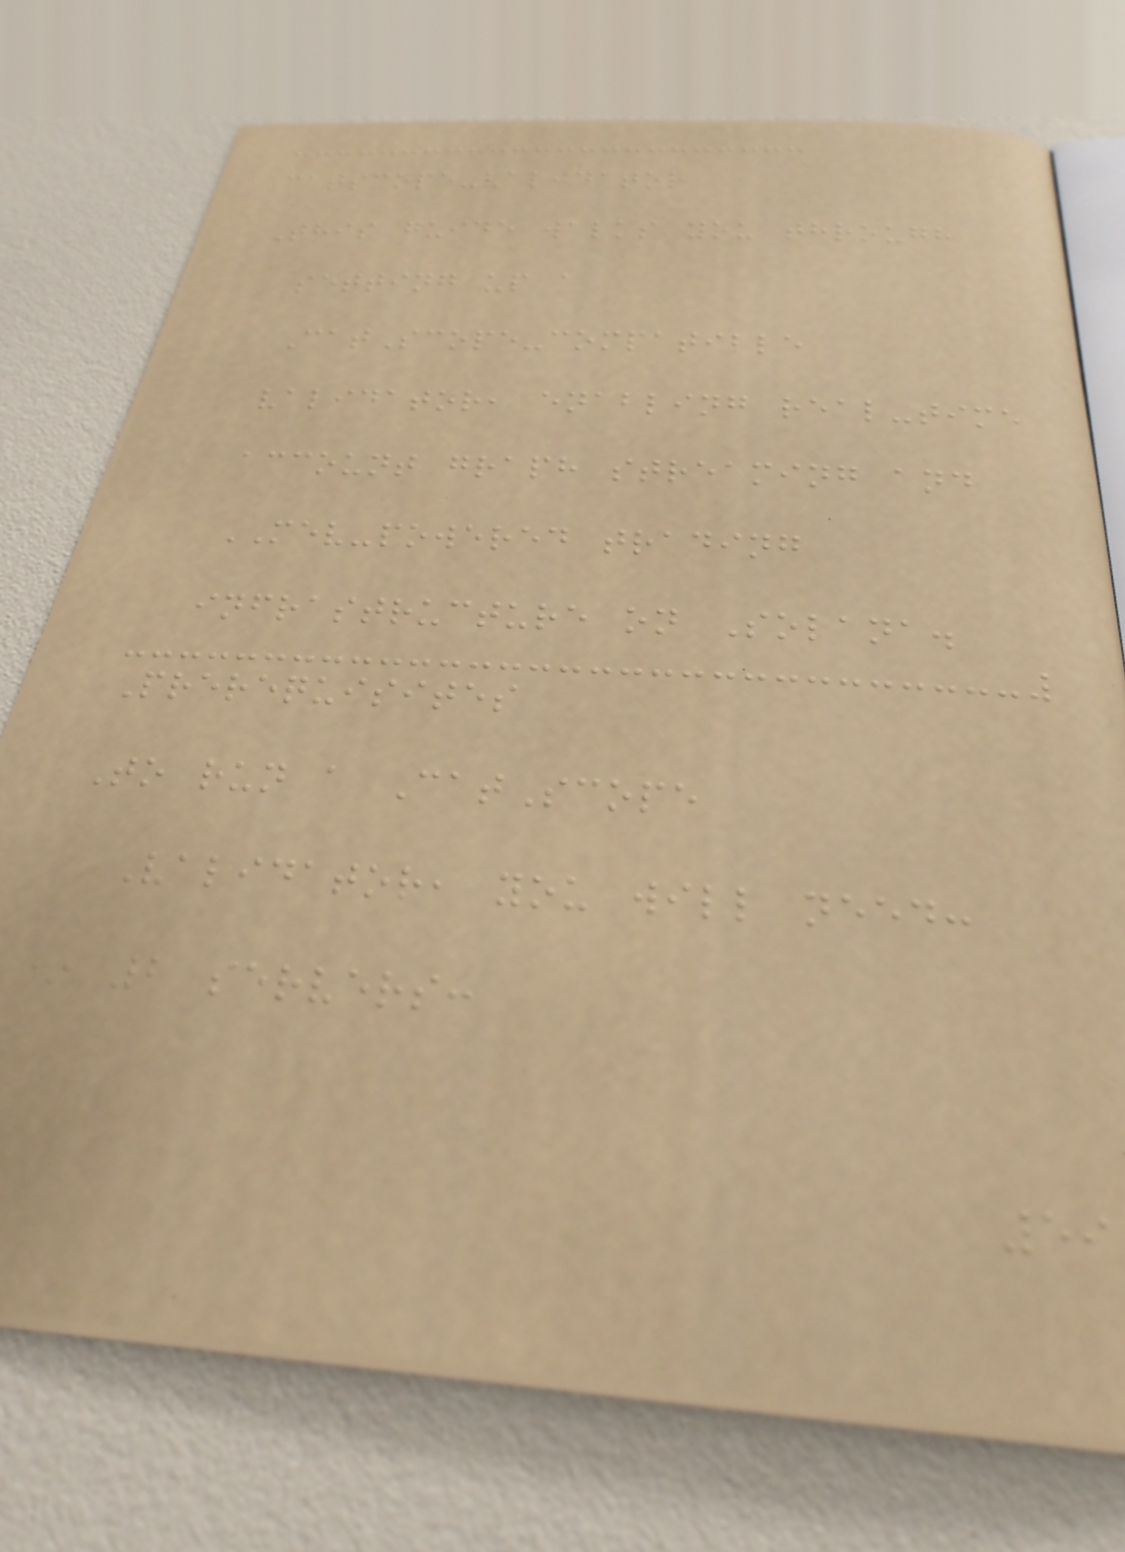catscope-validator
This guide walks you through
setting up a
CatScope-compatible
validator, enabling real-time
account graph streaming and
MEV-powered trading
infrastructure on Solana.
Prerequisites
To run a CatScope
Validator, you will need:
* 2 servers:
59
